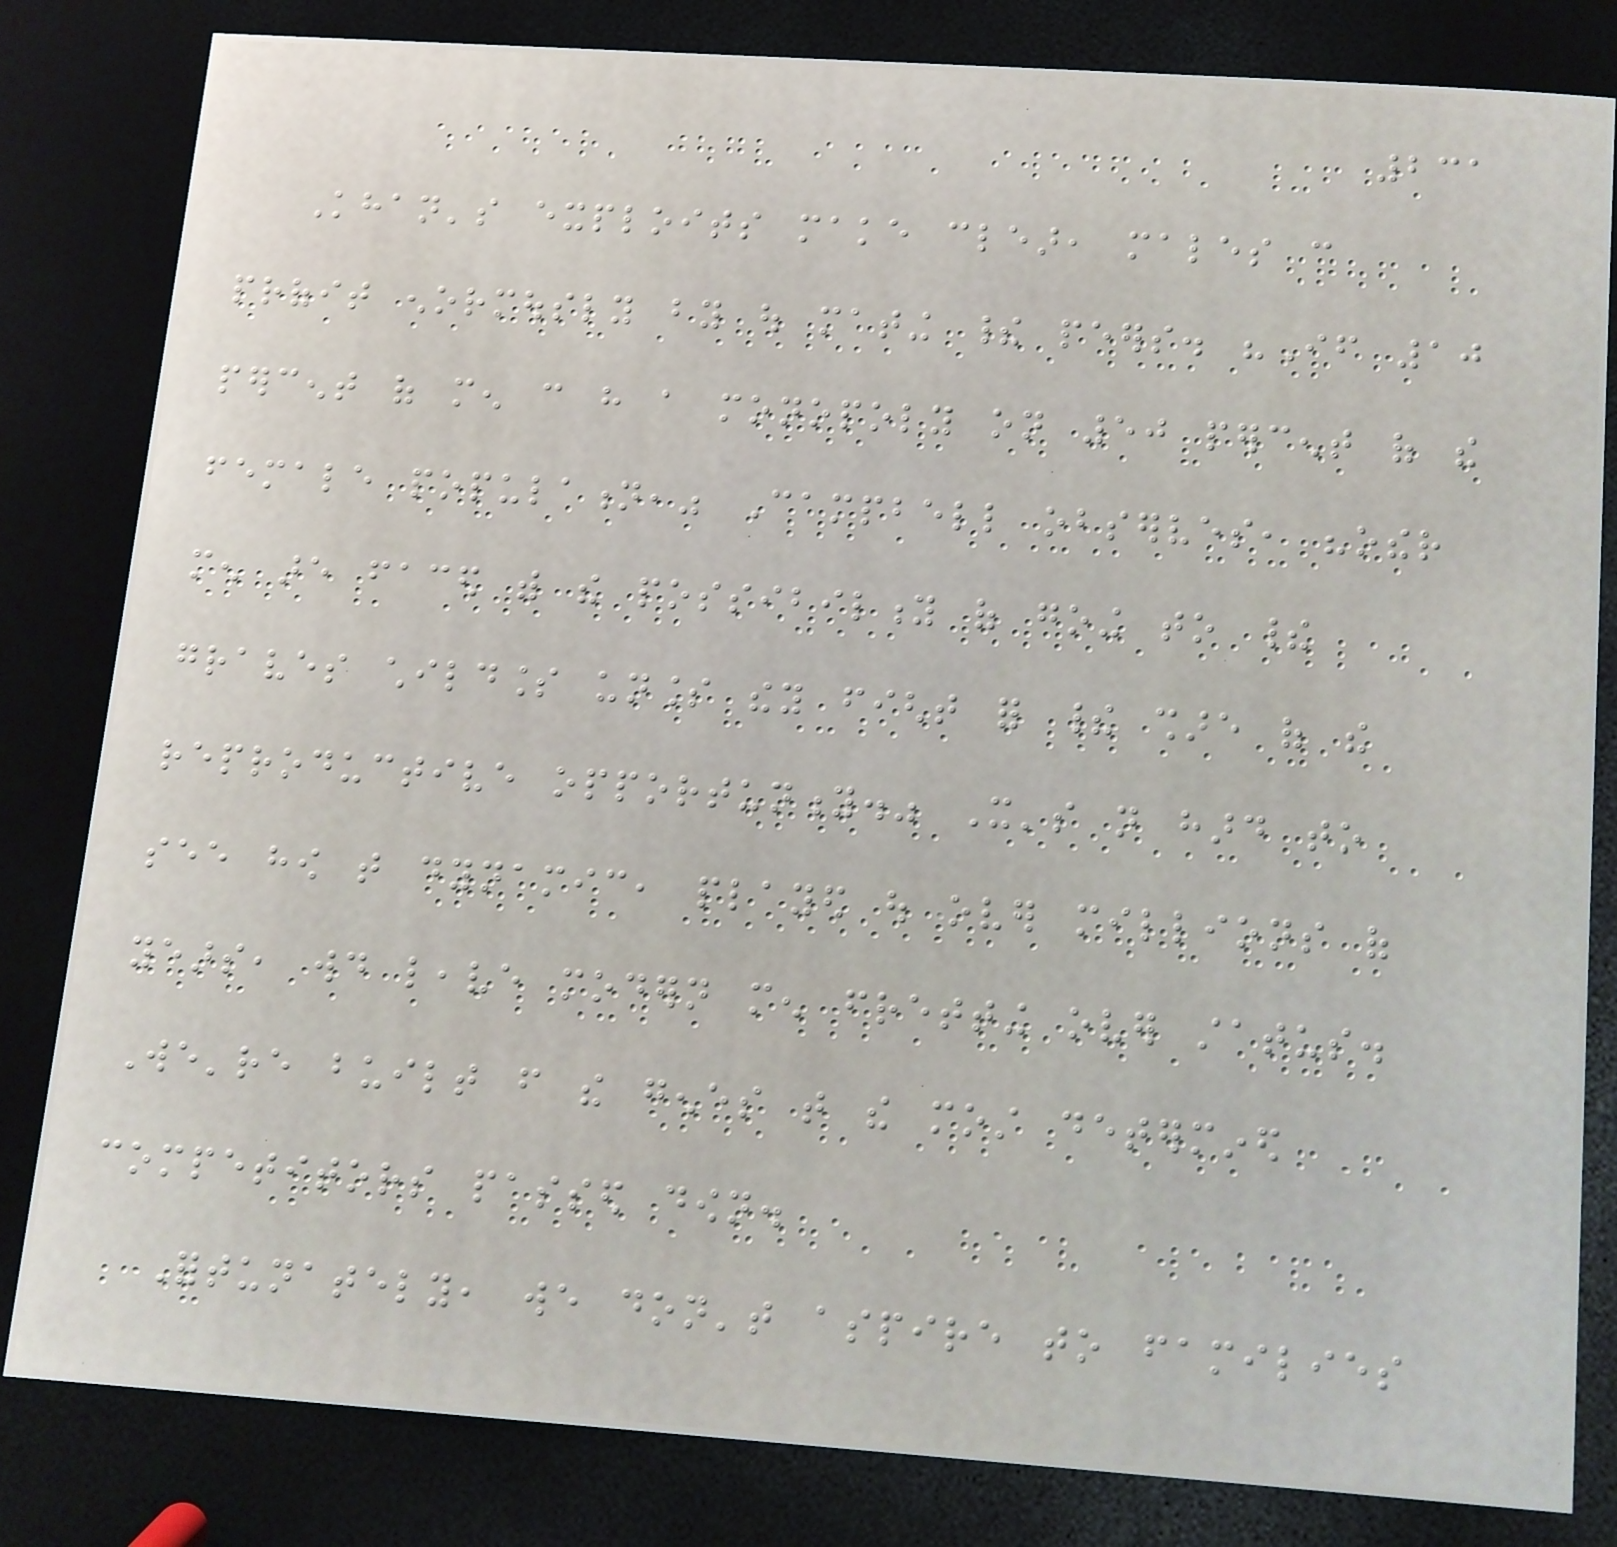231
Khan's exploits make clear, males can
profit enormously by out mating their peers. "If 10
percent of men can have a monopoly on 50 percent of the
female population," Campbell observes, "other
men are faced with the possibility of going to their
graves childless unless they fight for their share of the
reproductive opportunity." It's not hard to
see how that dynamic, played out over millions of
years, would leave modern men fretting over status.
We're built from the genes that the most determined
competitors passed down.
Fortunately, we don't aspire to families
